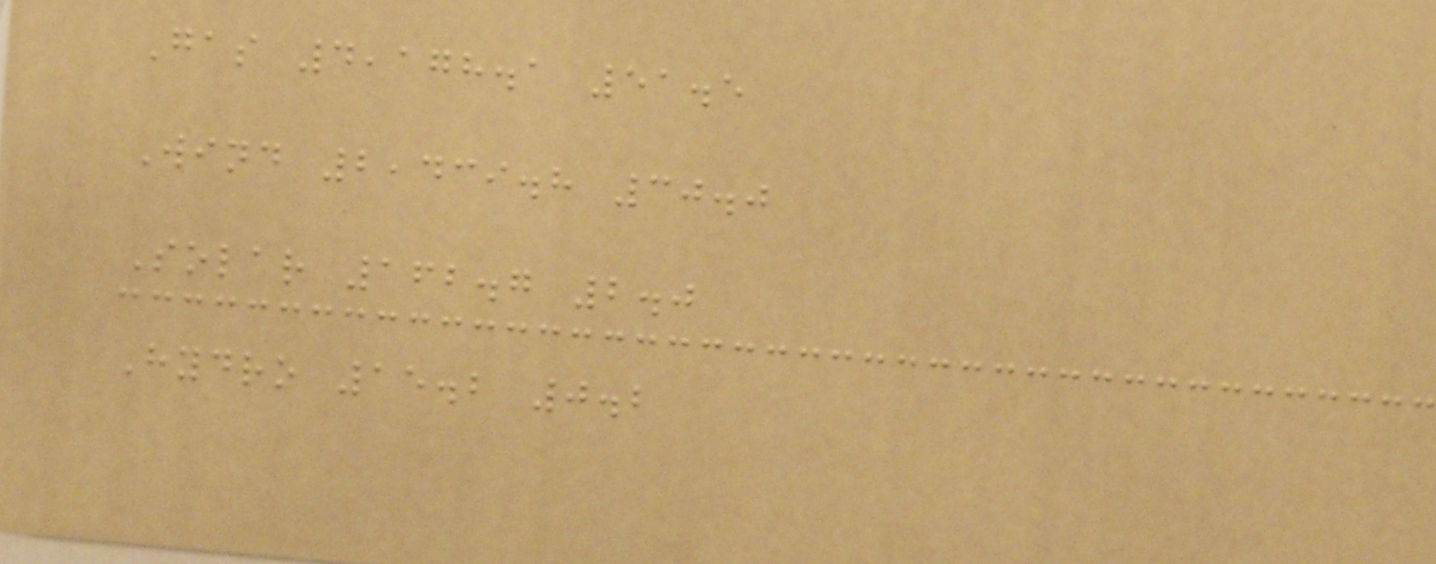Gas 4,178.1 51.5
Wind 2,439.8 30.0
Solar 162.7 2.0
Hydro 15.2 0.2
